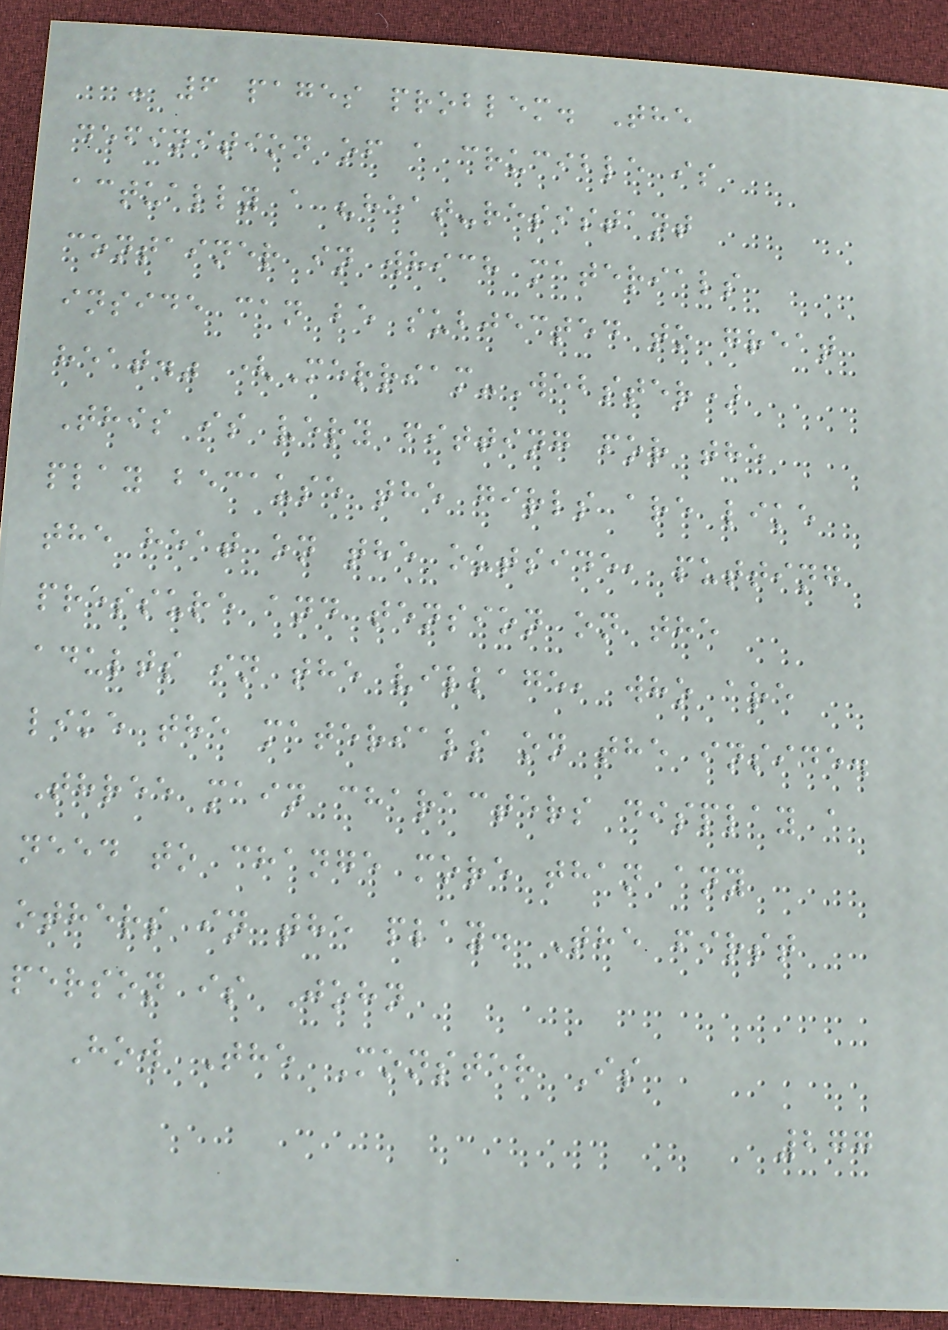- 6 pages problem. The
definition of a crucible is
actually a "heat-resistant
container in which materials
inside can be subjected to great
heat." (Merriam-Webster)
This is very fitting for the
play because the girls are like
the heat on the outside, putting
pressure and tension on the
adults in the village, who are
like the materials on the inside.
Three main characters display a
need to change more than any
others in the play. The first
person is John
How The Monster Is
277
